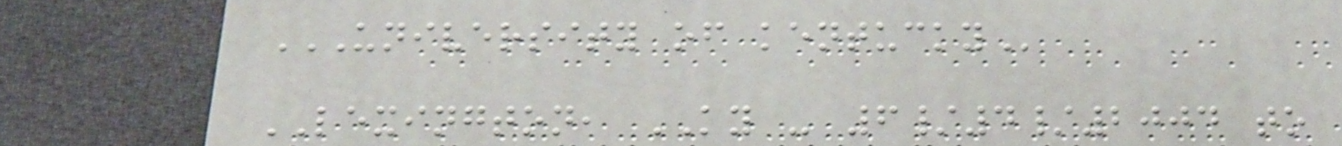UNIVERSITY OF KENTUCKY
LEXINGTON, KY - 6/4/2004 to
